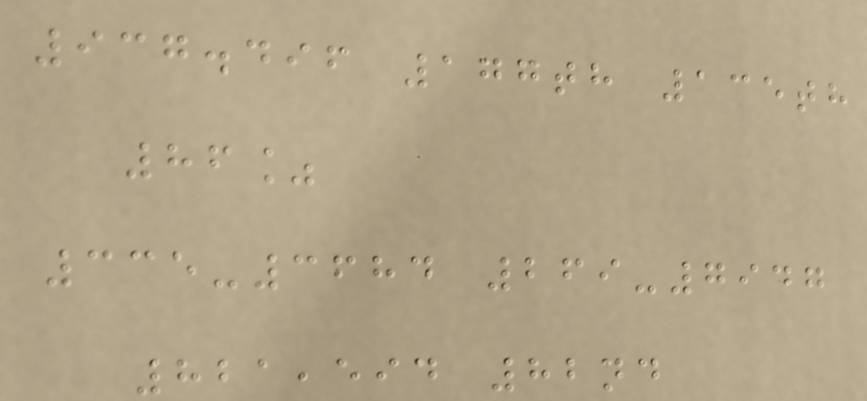937.496 177th 135th
86%
335-3684 269-7947
821,594 82nd
